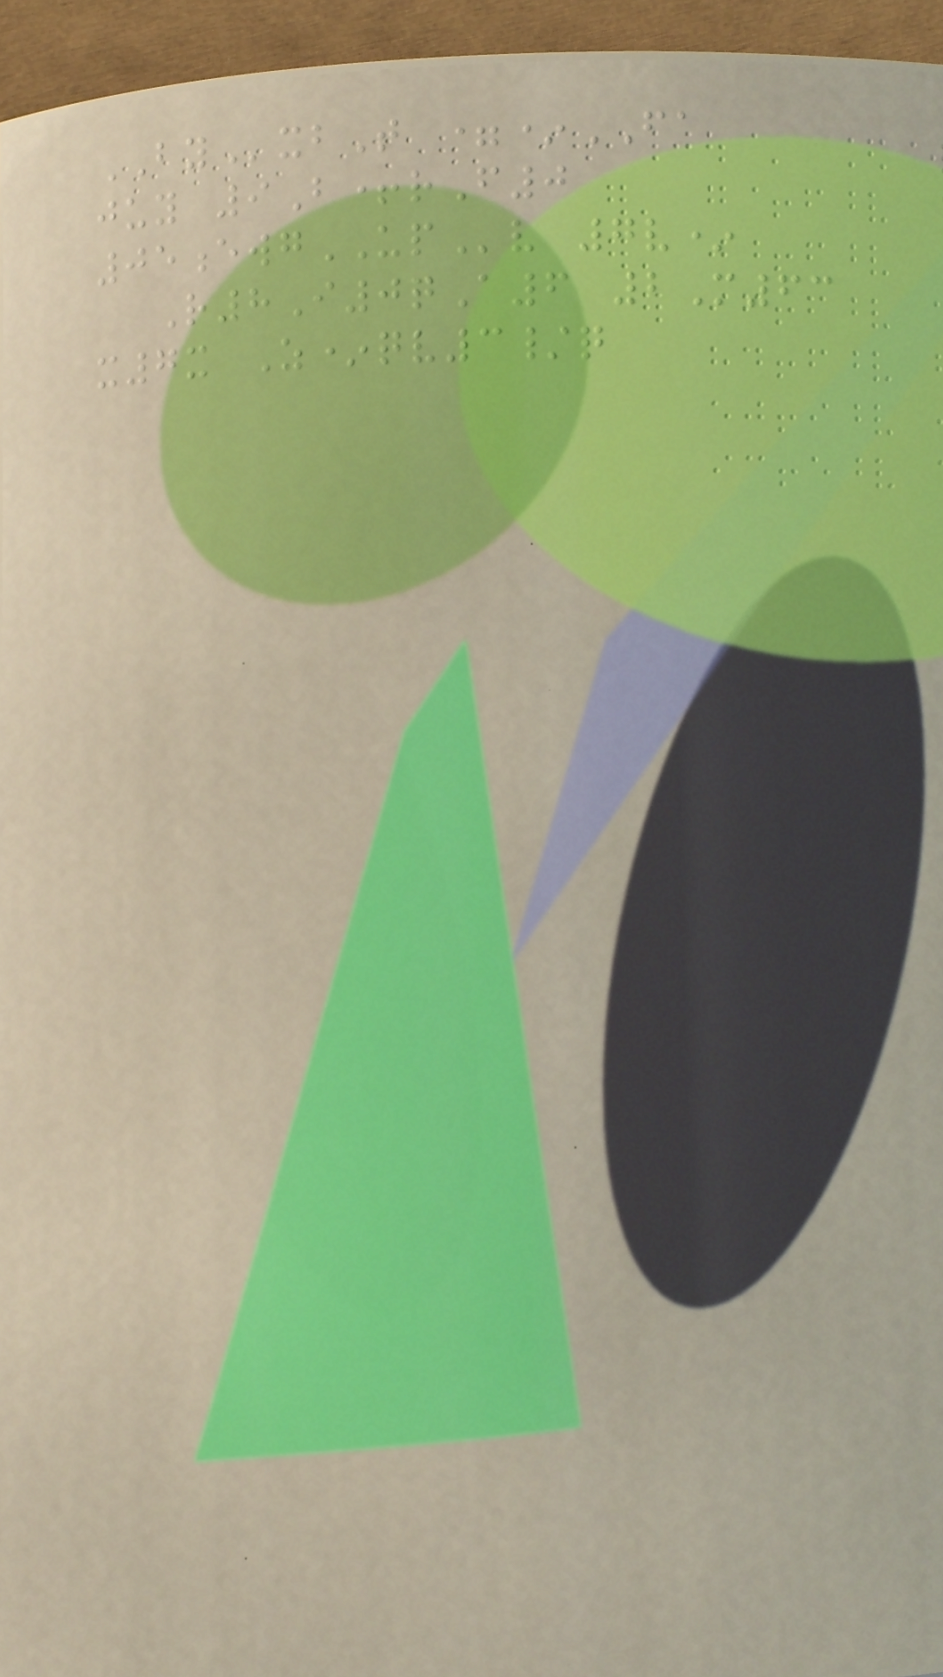BYxbT =*FA
juy 9B+rF0
05ewgUPv 7v*
R8I0qA6 2M63
x7x Z*qv3/q
